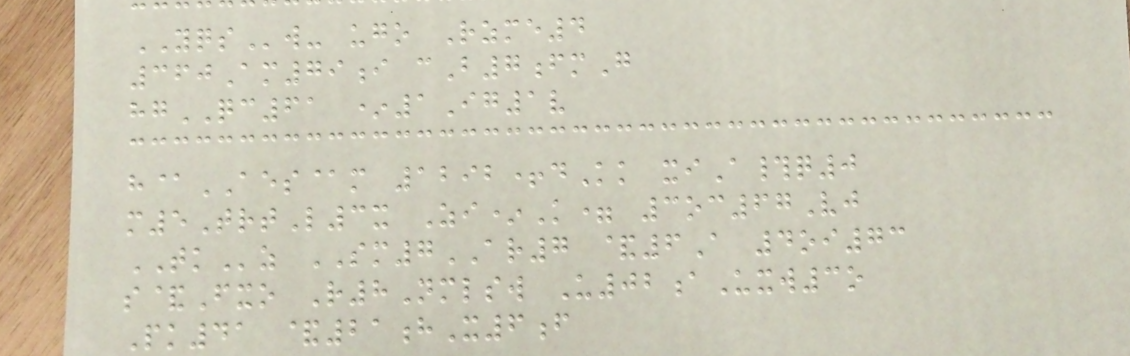YQSw- ugo Rzme4
360Am79i cB7fmG
hgQC61 *1Ig1v
h@AES@m 1292+dKk xiA#q0
m5TrtL3x Zi*K= 3oc67Vj
TKz SM7AR7 &6A 4oi73
s&Fxo R8Nmlsw U02aUxw3o
Pk41 &21hX6f
